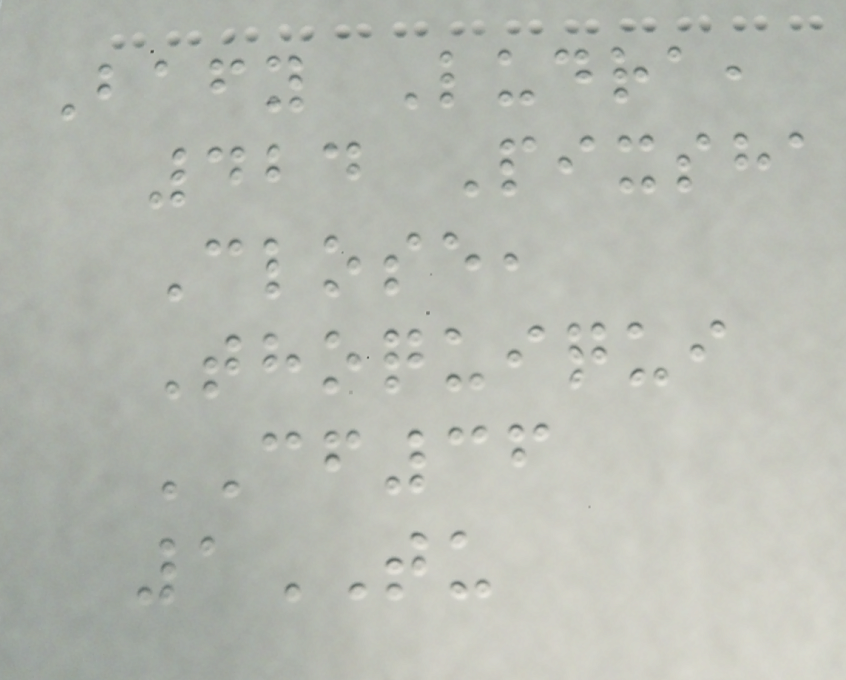Bafy Ludra,
424 Pixsha
Close,
Thoquiqui
CF36
1TU
